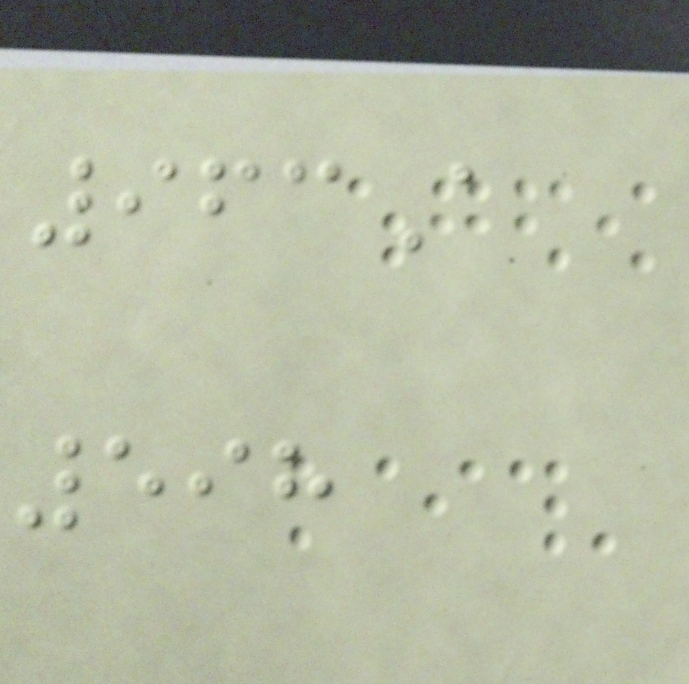963A
598
